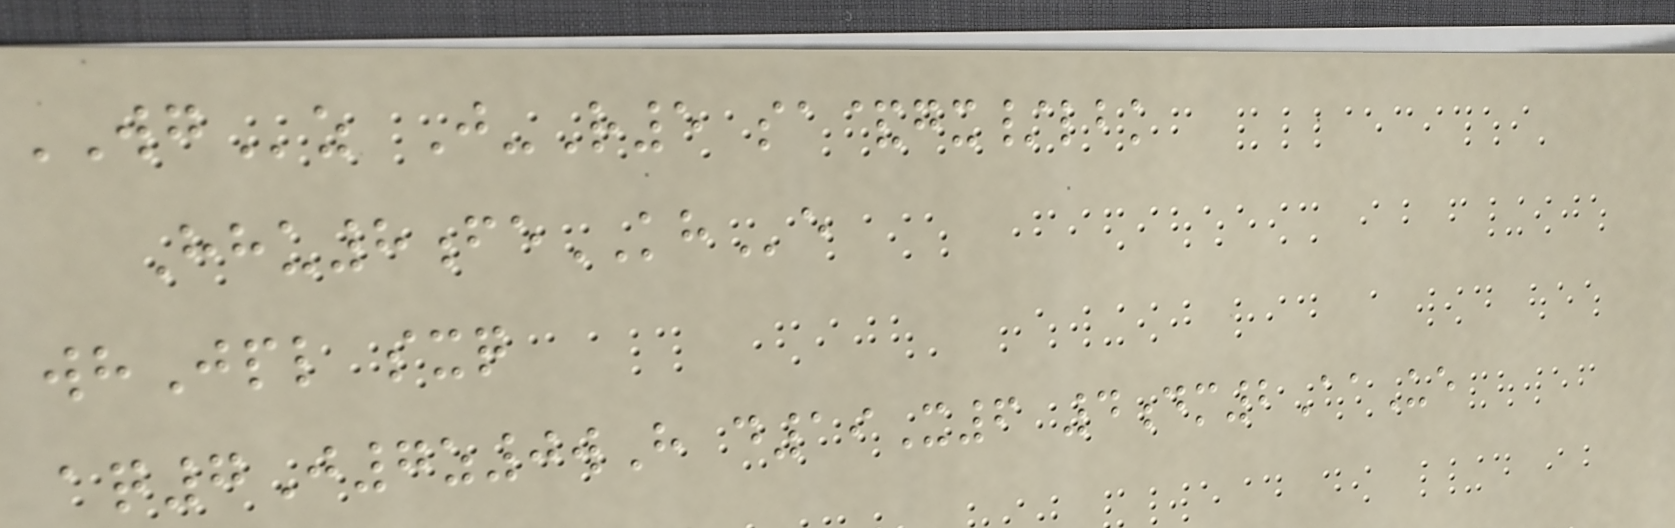WGz J-R5 sa&gx/lbk
Hhu8feKHe
whJpl sxq
aq7J7z0wH d19X6 4dm2AaUe
